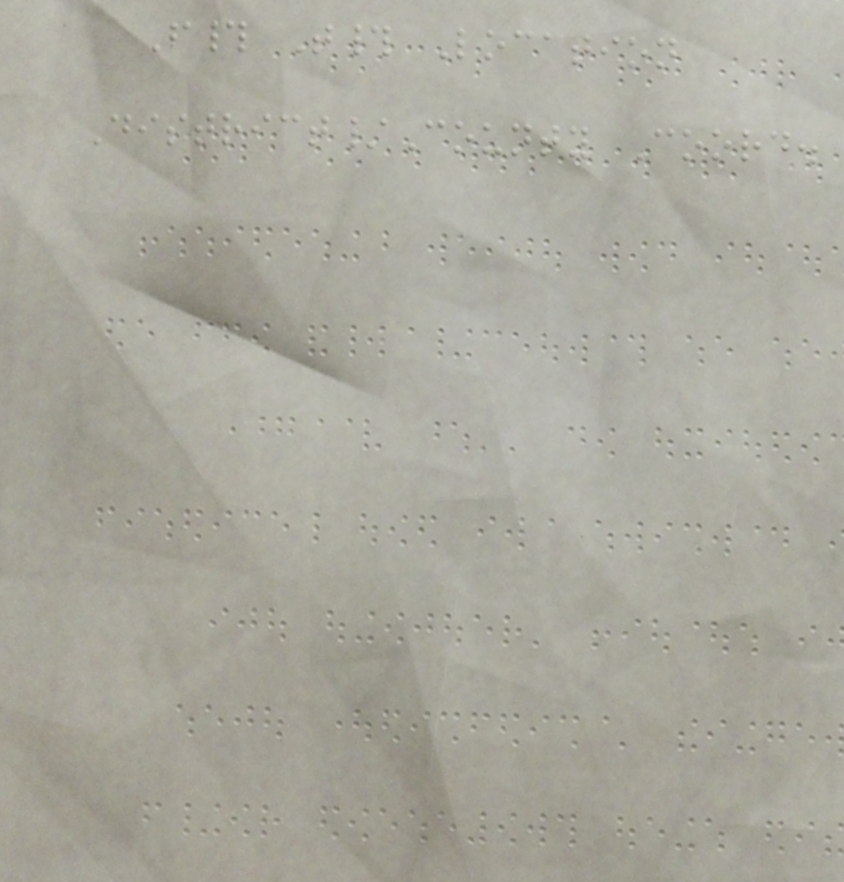F# T# Location
District/County Coord.
